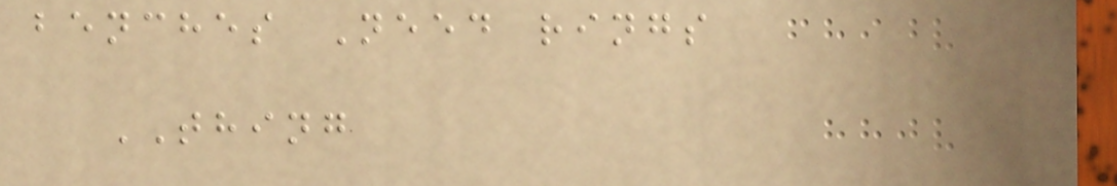benches Need rings
THING
